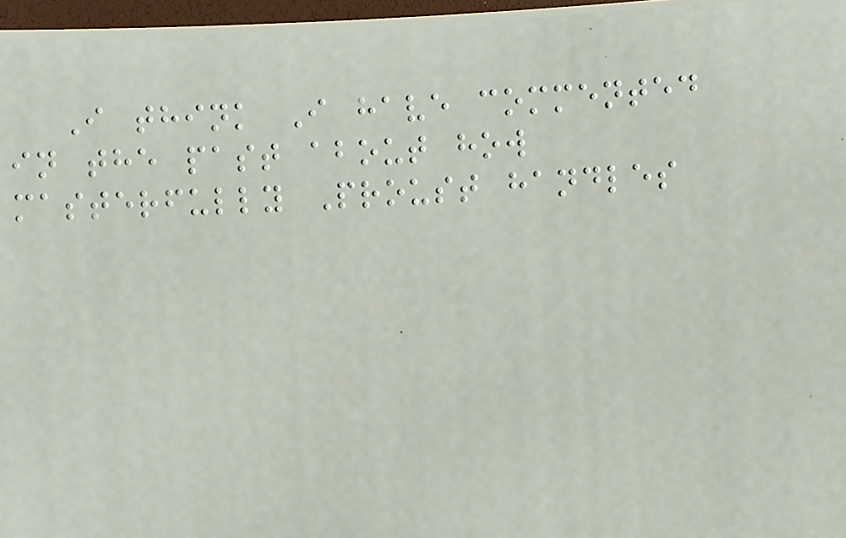I think I have commented
in the past about how
masterfully Proust handles
